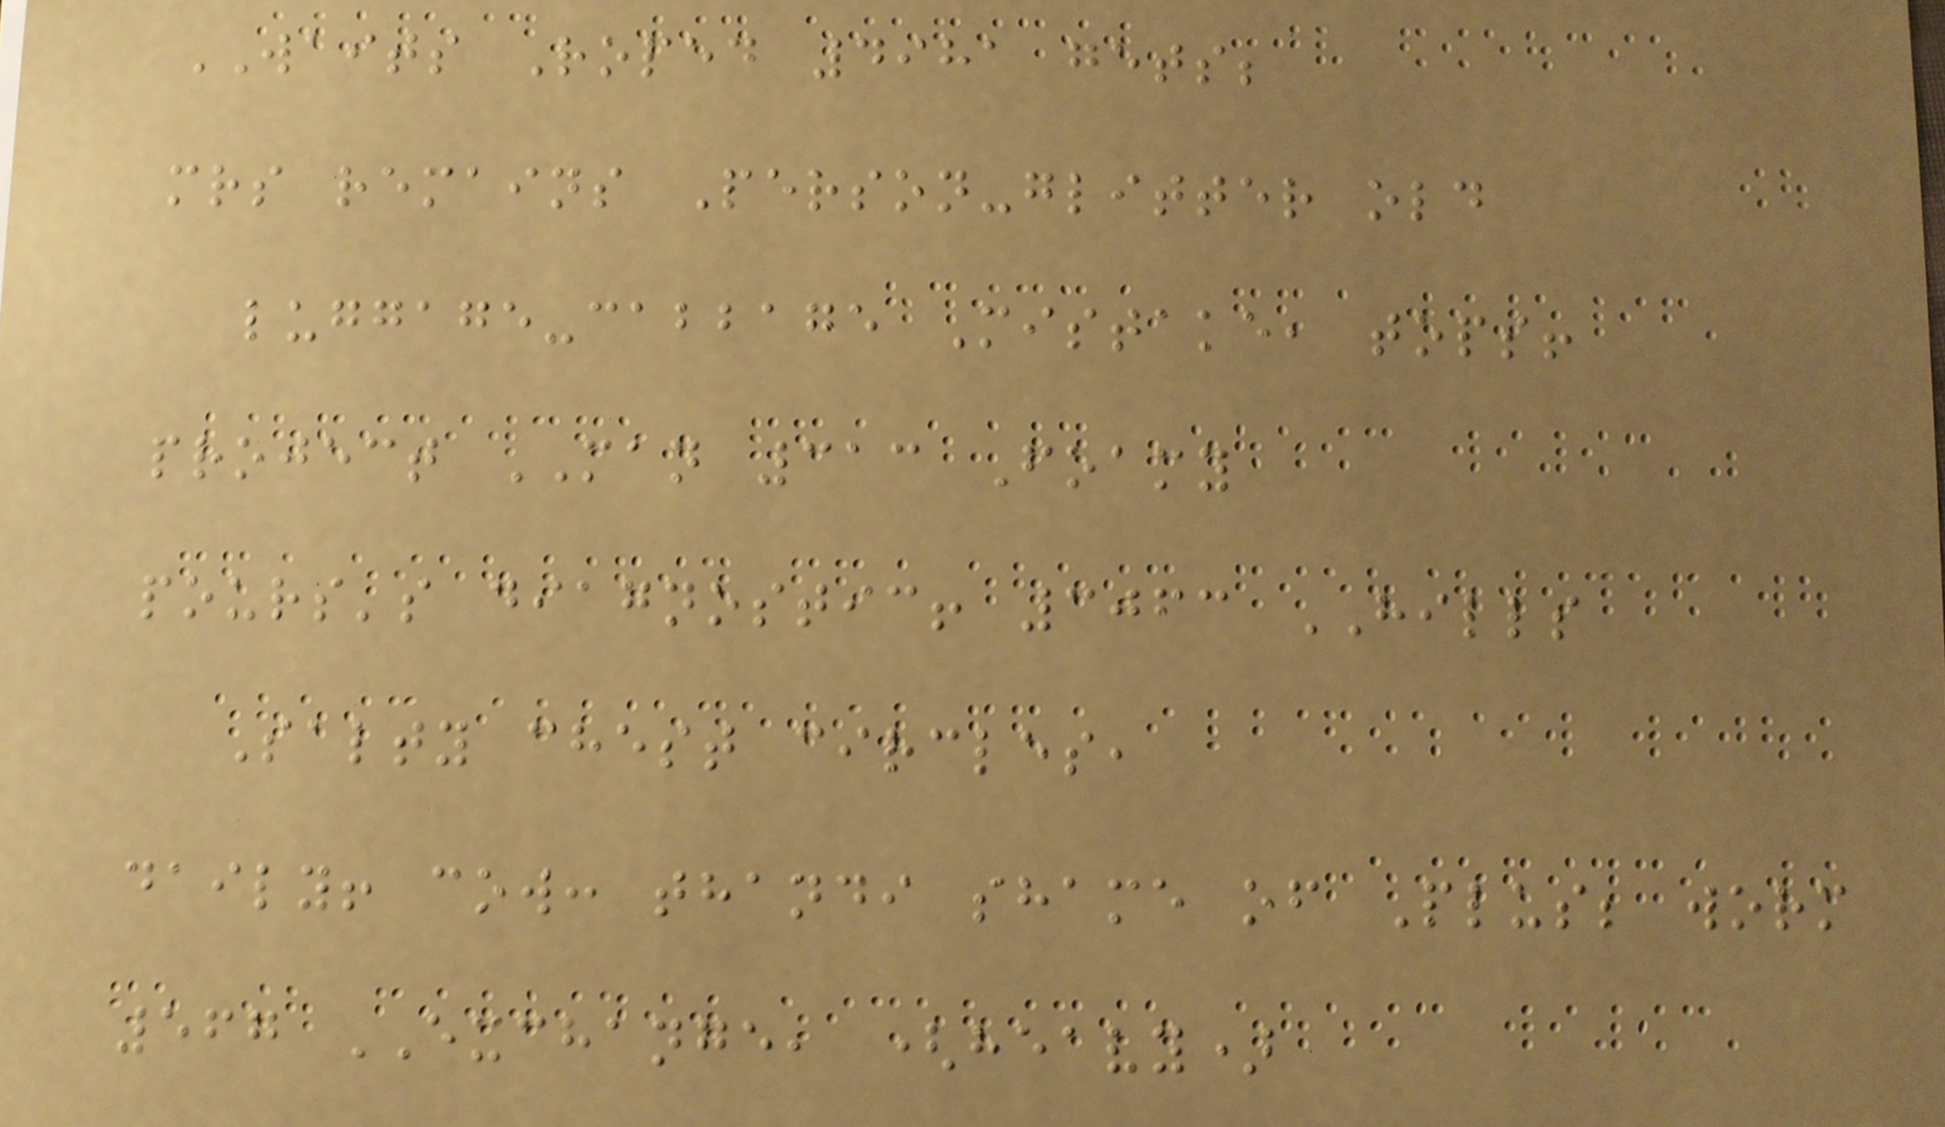WAITS Roped 4981 gets;
mrs remains Person-glitter old
luggage-cabbage Mistake, tops!
project MAN 313 Foamy
pours's diagnostic! 3063 HILLS
Salty chest circles,
daily! cow: thandi shame of Plus; worm
567 EXCHANGE, (heavy)
